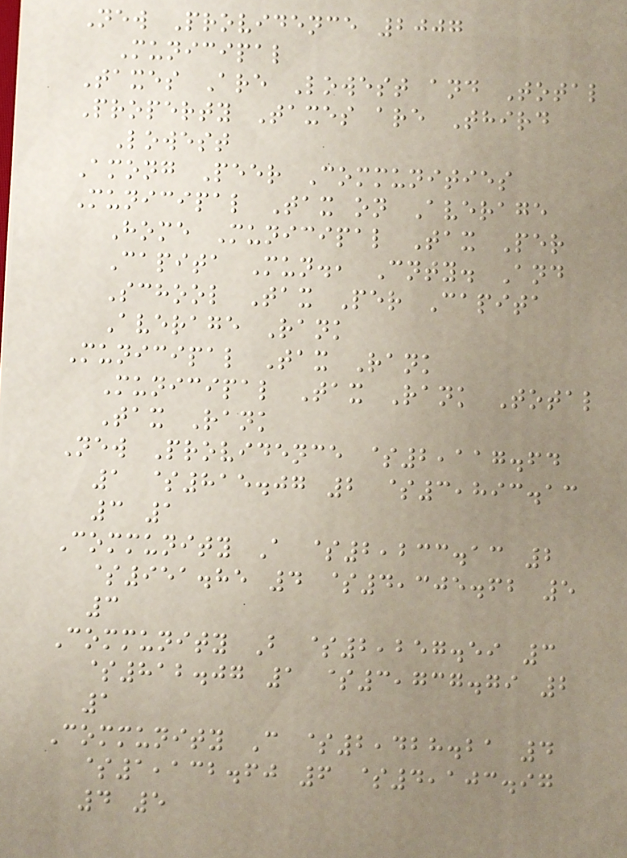New Providence 2007
Municipal
Taxes Are Lowest and Total
Property Taxes are Third
Lowest
Among Peer Communities
Municipal Tax on Average
Home Municipal Tax Per
Capita Mun., Cnty. And
School Tax Per Capita
Average Rank
Municipal Tax Rank
Municipal Tax Rank Total
Tax Rank
New Providence $2,117.64
1 $815.07 2 $3,893.13
3 1
Community A $2,233.13 2
$951.85 4 $4,305.62 5
3
Community B $2,257.59 3
$812.07 1 $3,737.79 2
1
Community C $2,428.21 4
$1,132.60 6 $4,103.97
4 5
